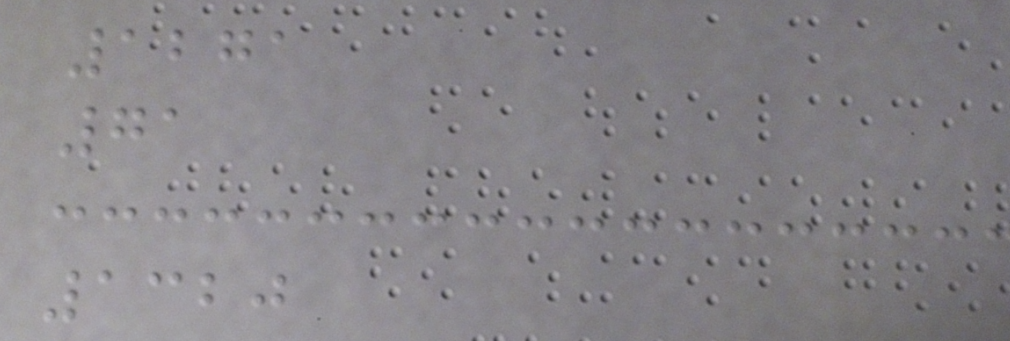1271
71
1320
